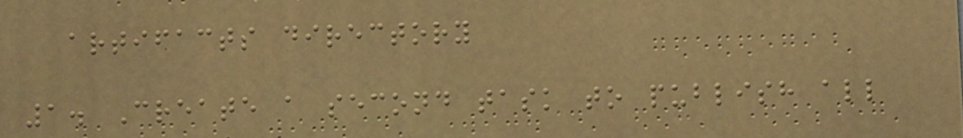artifacts directory
1. Create a second task to publish all
